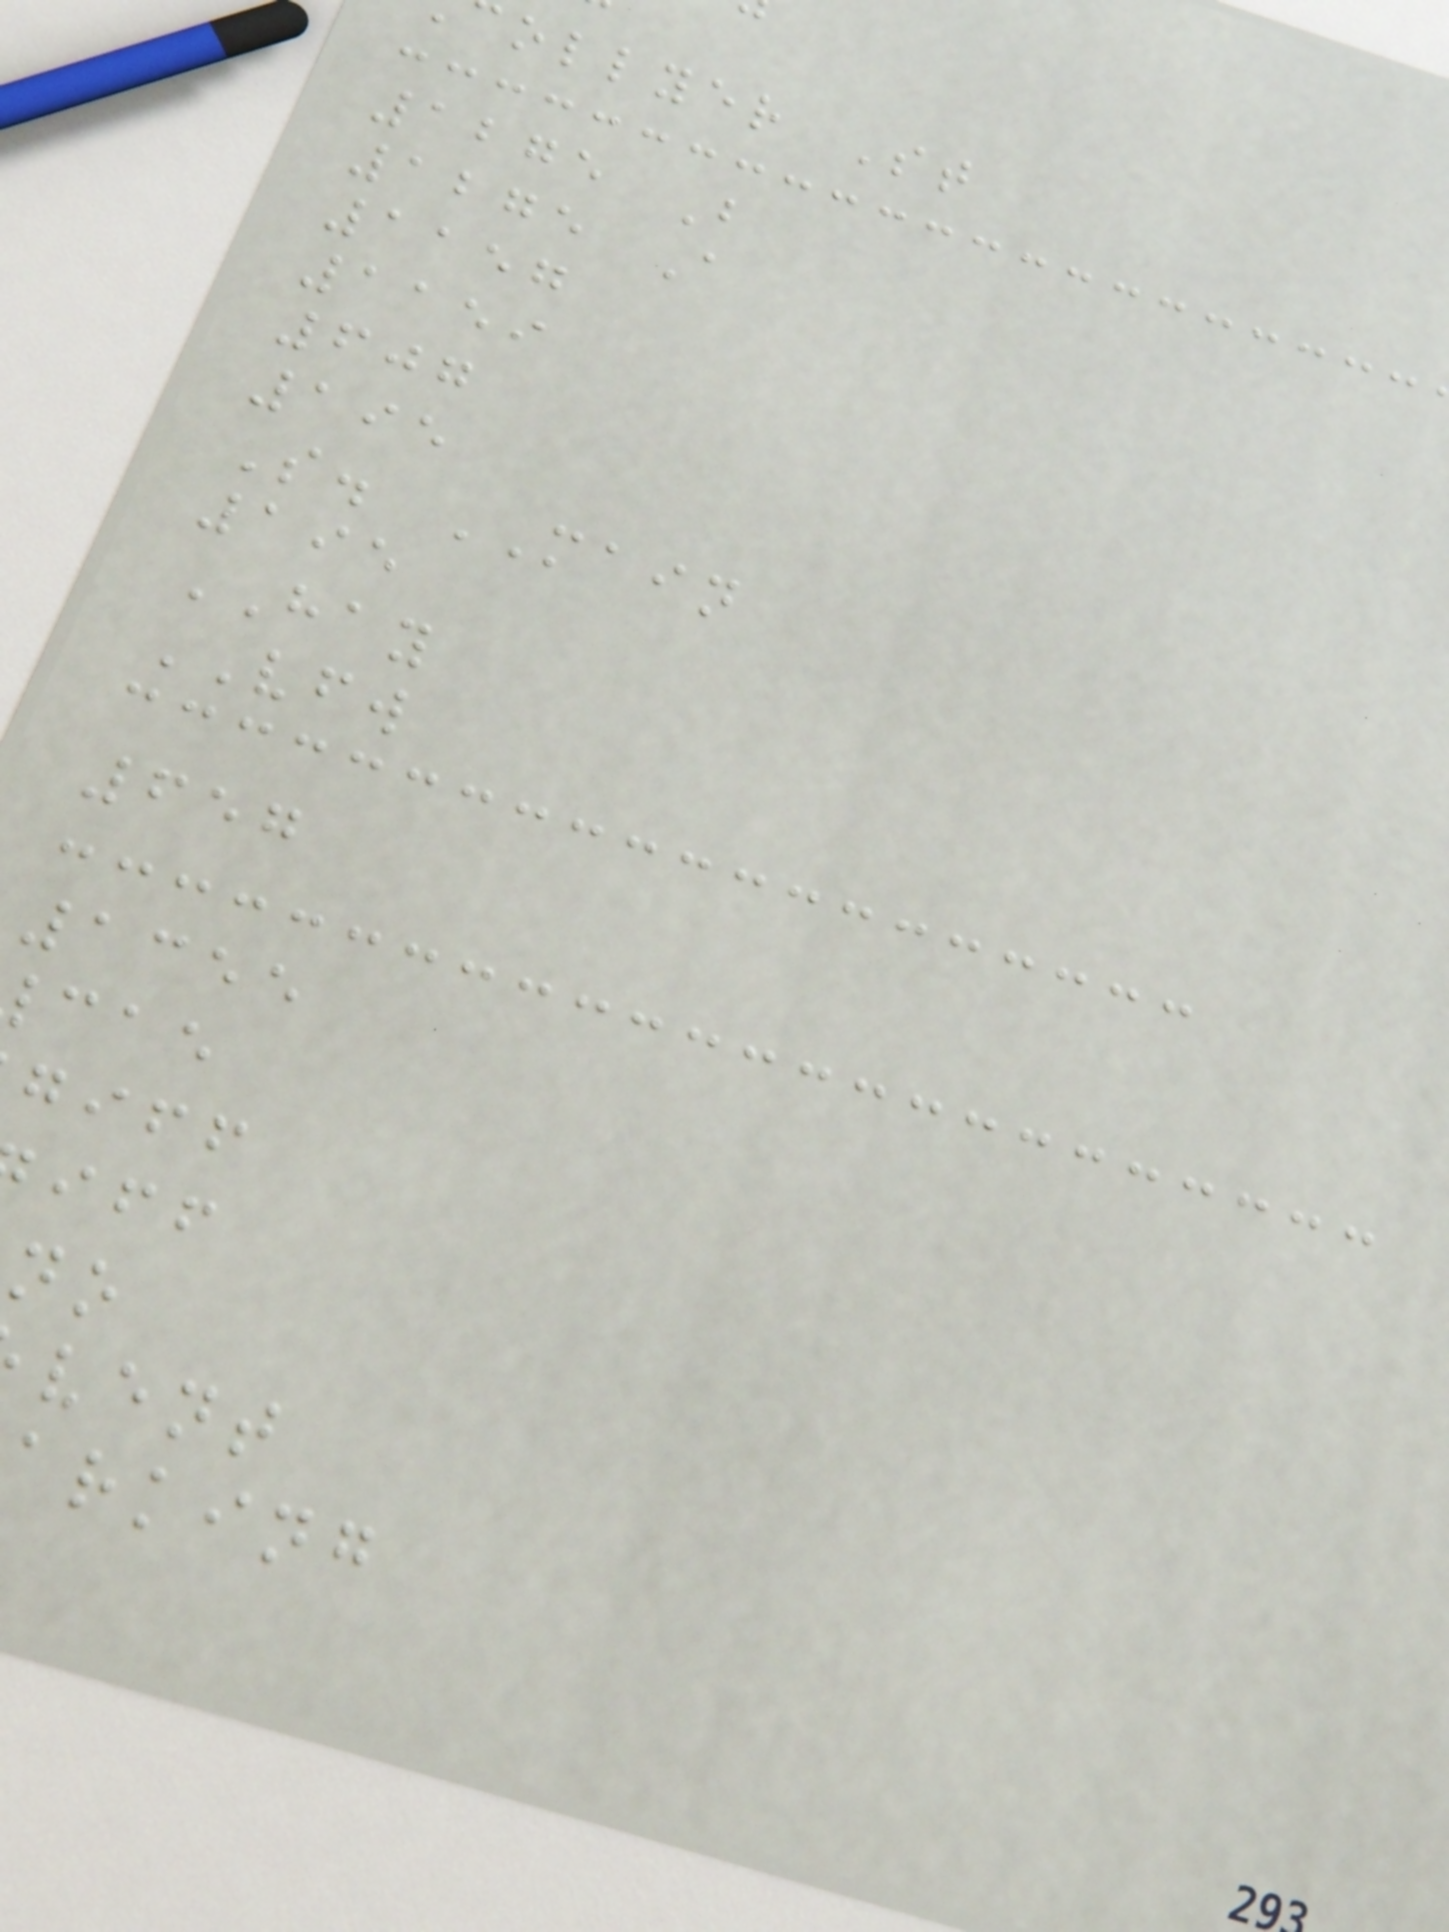ollyer St
1275 B
1275 A
1157
1159
607
195
S. MAIN
195
HAY
VFW
657
1355
giff
vent
arking
